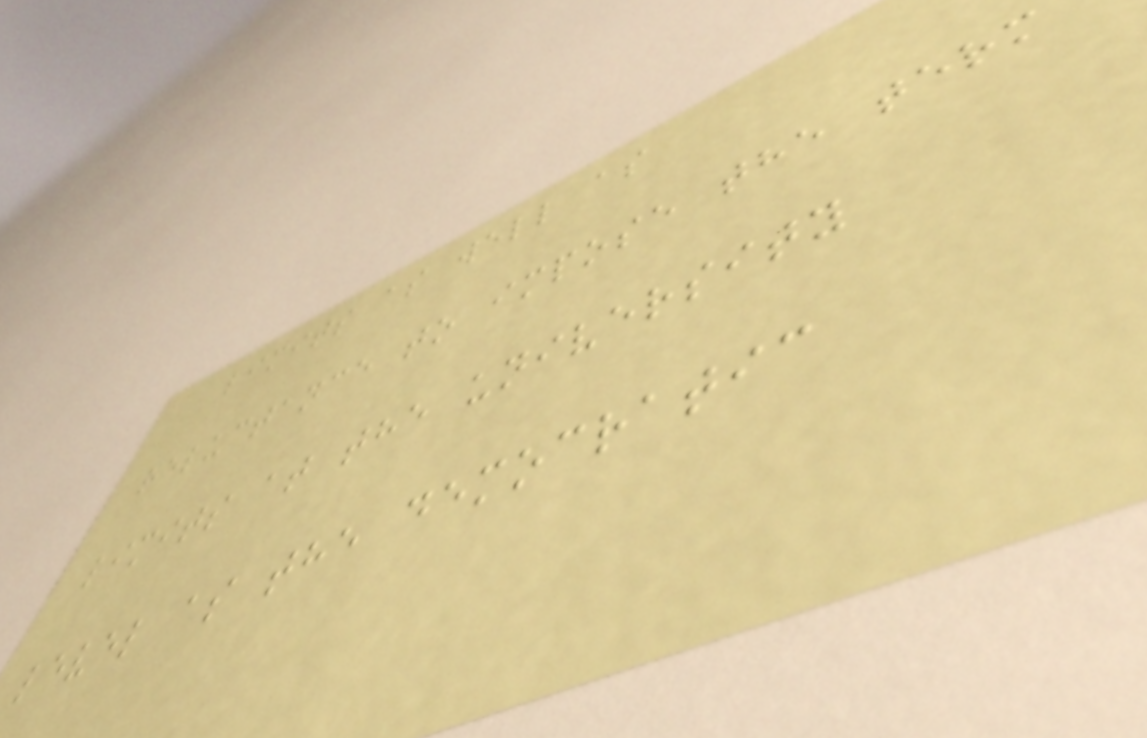limits as well as
reluctance to impose the term
limits at the university
level as the democratic
